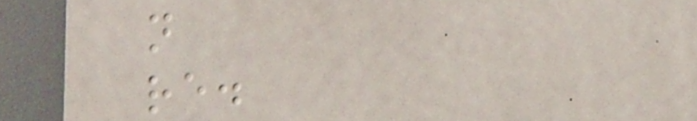n
re.
